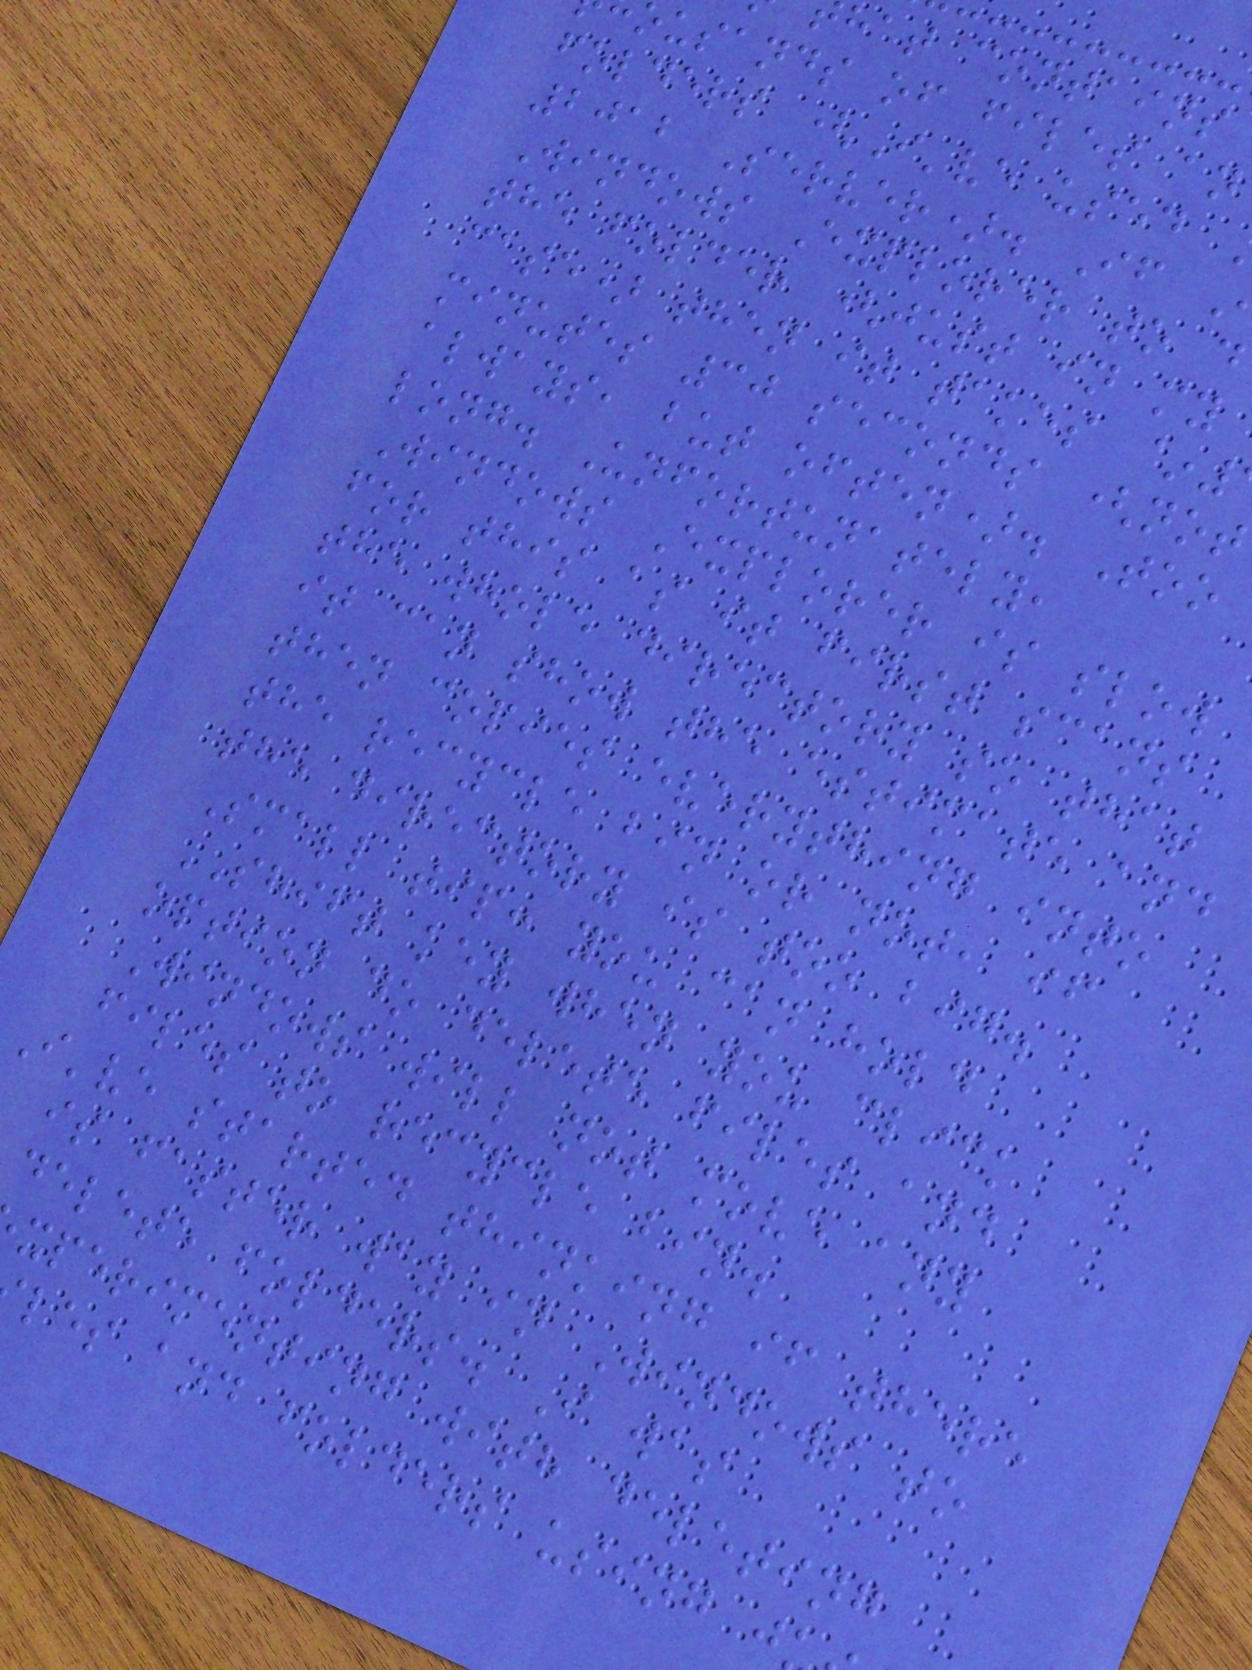hat contains
ousands of files an
folders (I've used
2012 Server). If
Windows Explorer to d
the folder (just in my
case) then it takes ~
minutes 30 seconds (not
always, but often). Too
long. Unfortunately,
Windows Explorer is slow
for this as it first scans
the whole directory so that
it can show the estimate and
then copies everything into
the recycle bin or not, if
the directory is too big.
Small tip: you can hold
SHIFT key when you click
option do delete files and
Windows will not move any
files to recycle bin.
I've started thinking if there
is faster way in Windows to
delete folders. I was
xperimenting with deleting
les and folders using j
